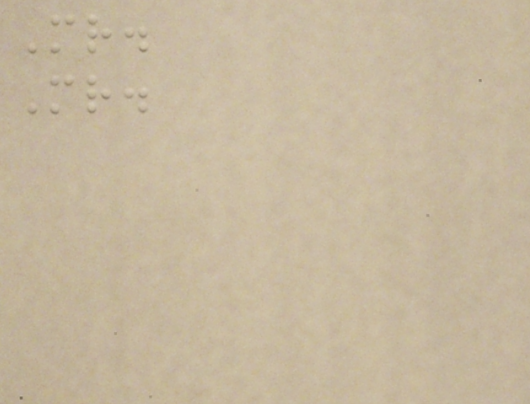Mr.
Mr.
